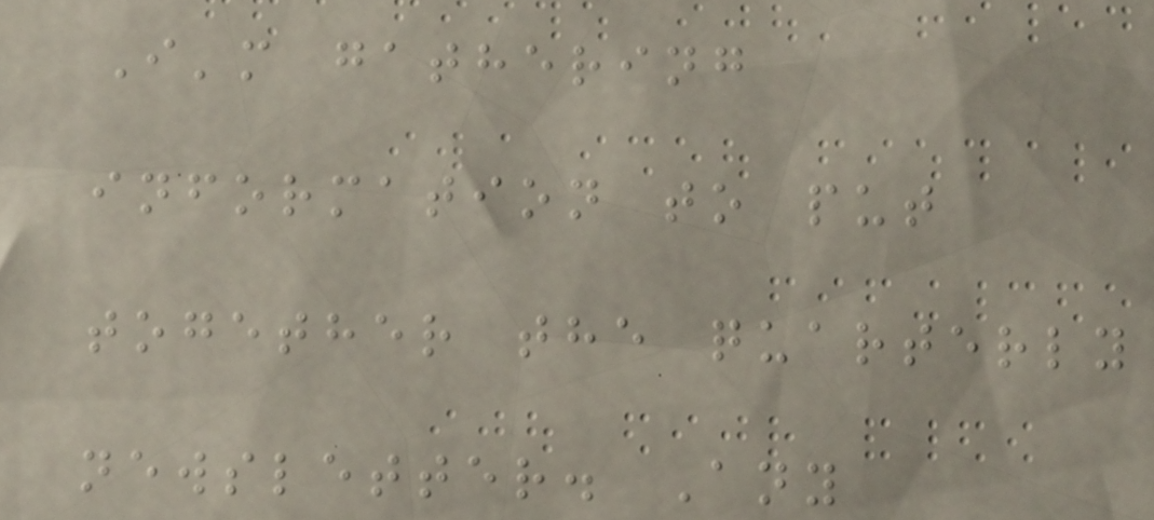I'm gathering
information to put
together the quarterly
newsletter. Any
